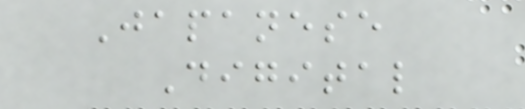Japanese
Digital
